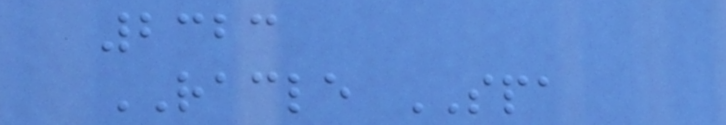2323
RACLE SPA
